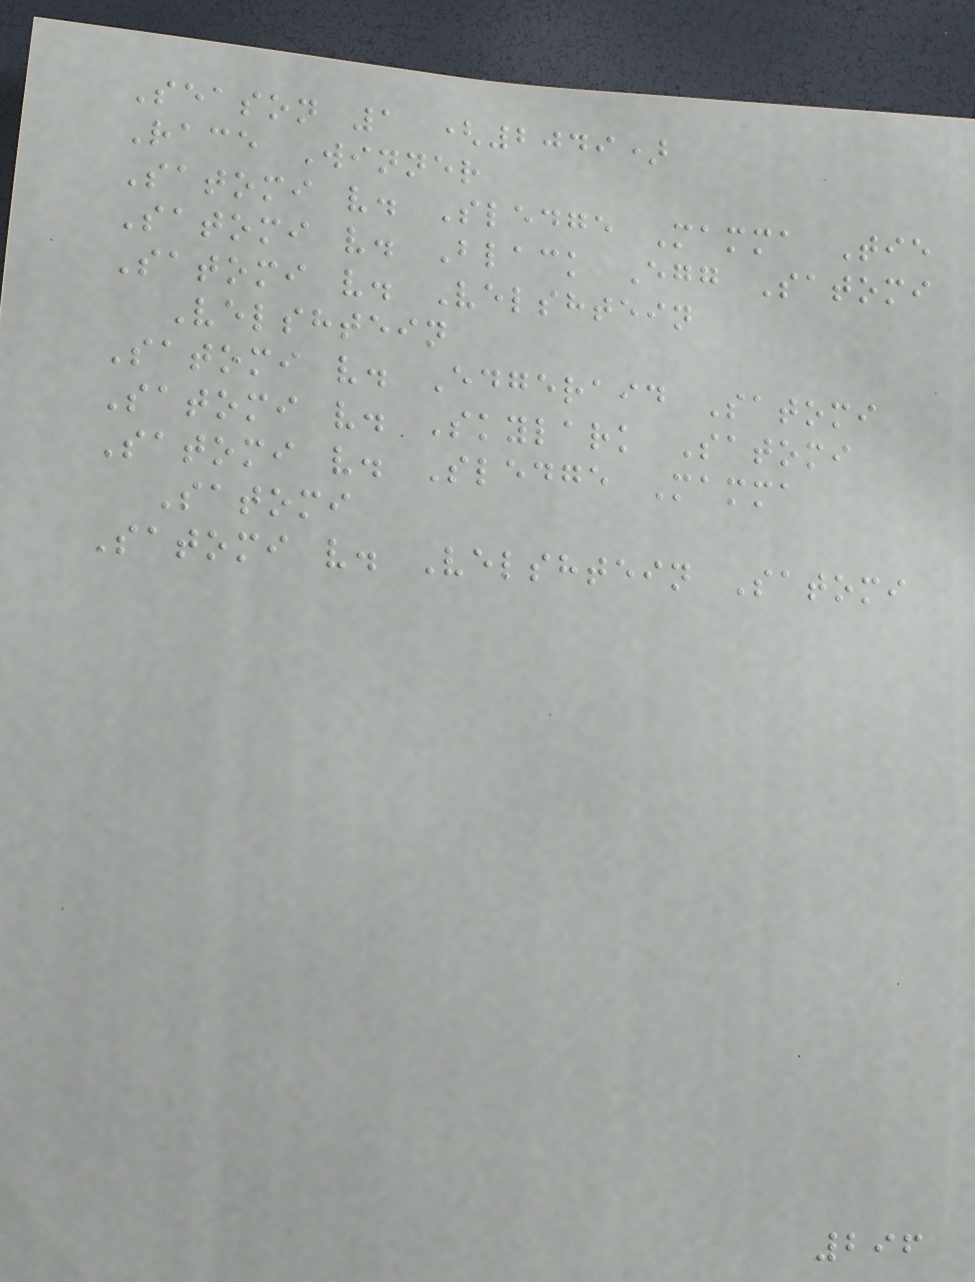Season 1 (2049)
Race Winner
Satomi v. Sledge Mamma Tie
Satomi v. Black Egg Satomi
Satomi v. Velshtein
Velshtein
Satomi v. Edgeraid Satomi
Satomi v. Skylark Satomi
Satomi v. Sledge Mamma
Satomi
Satomi v. Velshtein Satomi
296
